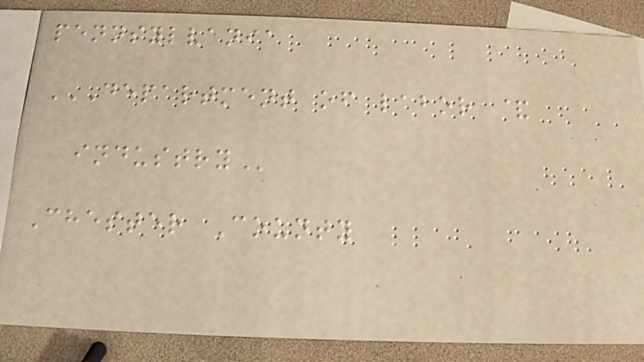pennsylvania
DEPARTMENT OF LABOR &
INDUSTRY
Chester County
